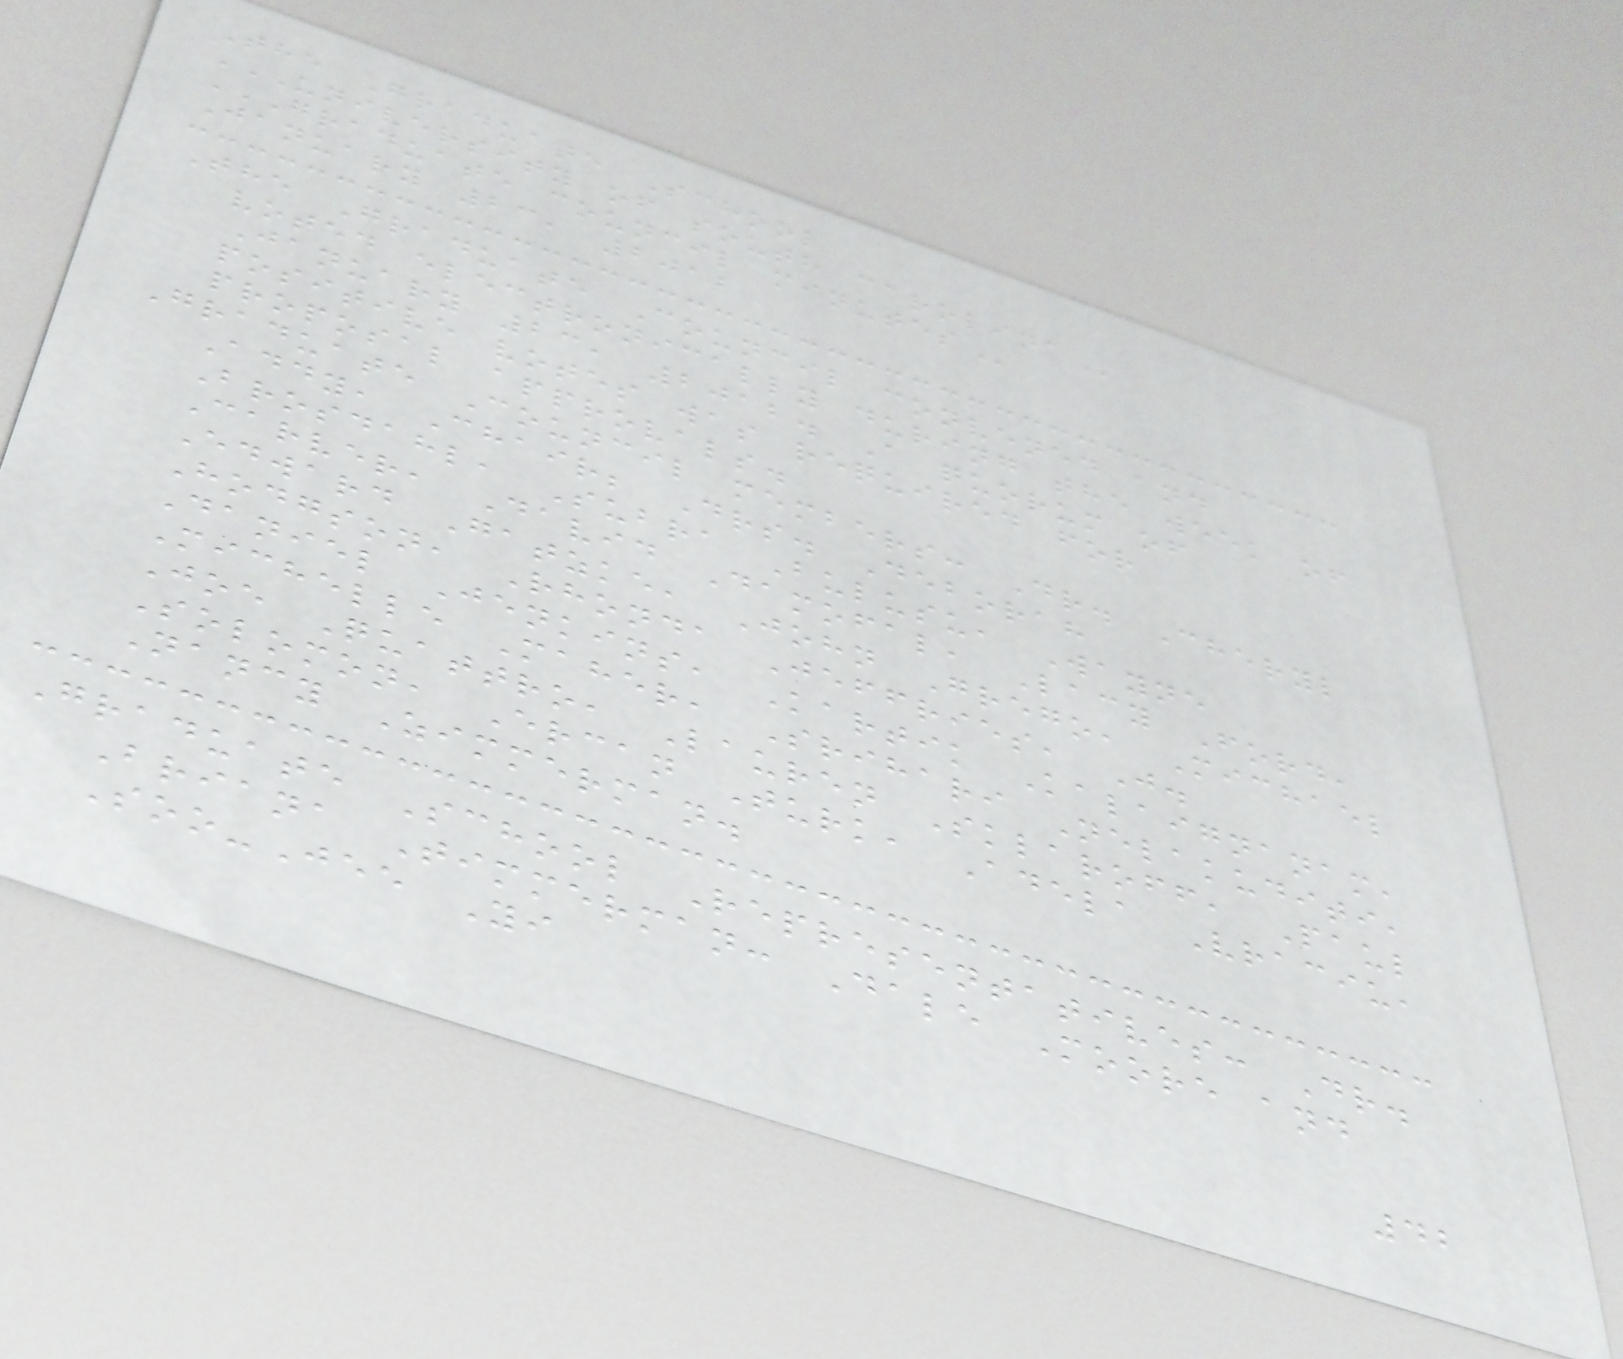The Graduate School
UNIVERSITY OF SOUTH CAROLINA
GRADUATE COUNCIL MINUTES
January 23, 2012
The Graduate Council convened and
voted electronically during the week of
January 23, 2012. A quorum of
positive votes was required for
proposal approvals.
Graduate Council members: Dr. Cheryl
Addy, Chair; Drs. Deborah
Brosdahl, Subra Bulusu, Wayne
Carver, David Damofal, Lacy Ford,
Edward Gatzke, John Grego, Michael
Hodgson, Rhonda Jeffries, J.
Daniel Jenkins, Kartik Kalaignanam,
Michelle Maher, Srihari Nelakuditi,
Joe Quattro, Lauren Sklaroff, Paul
Solomon, Ercan Turk, Adela Vraciu,
Nancy Zimmerman.
Graduate School Representatives: Dr.
Briana Timmerman: Dale Moore and
Soo-Jee Yi
42
